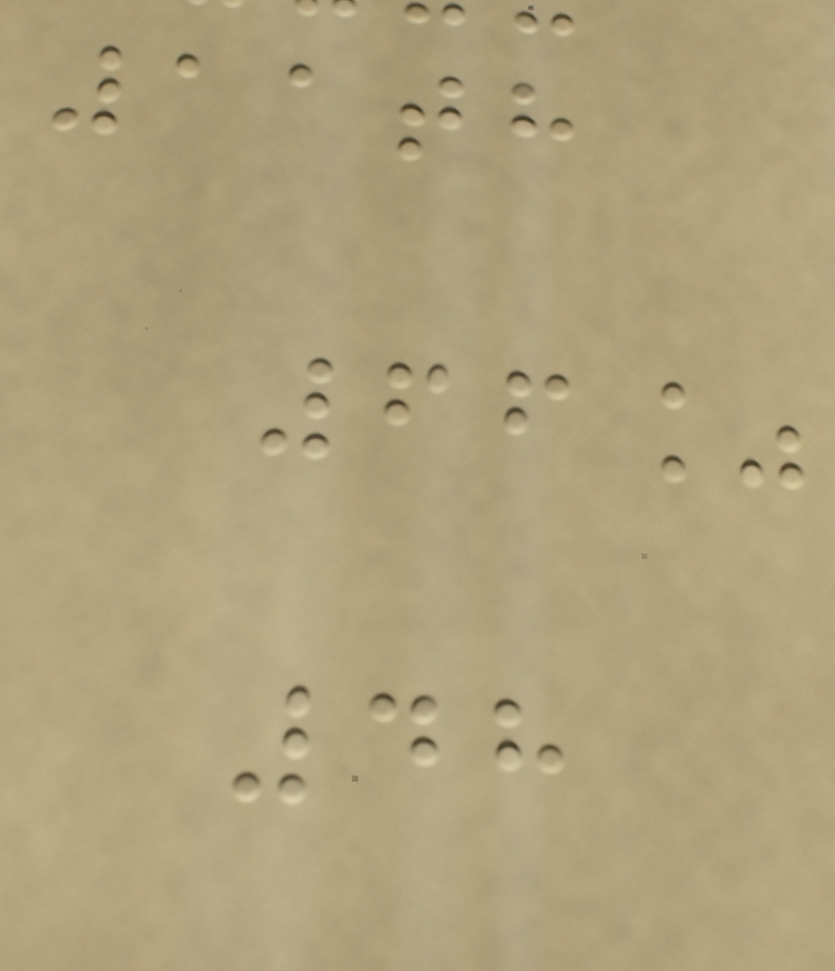11th
66%
48
